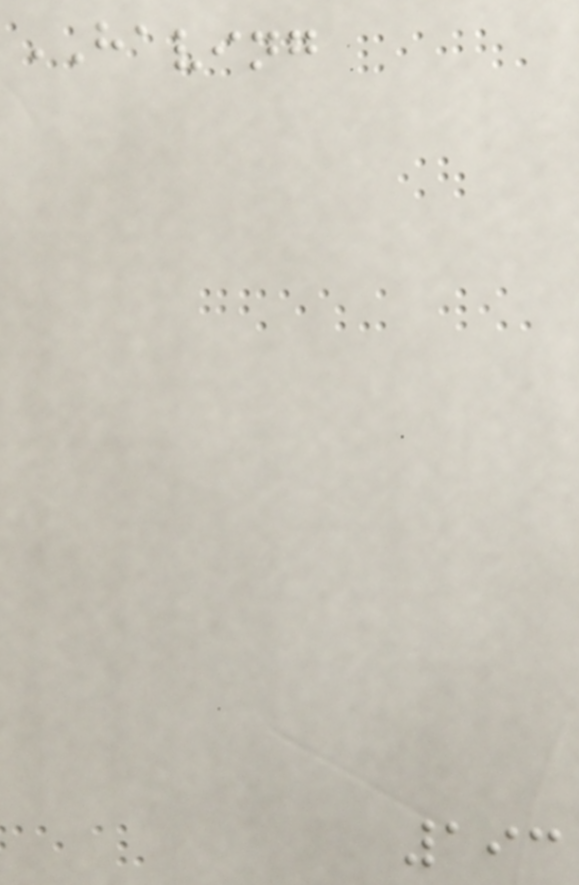HAVING
193
